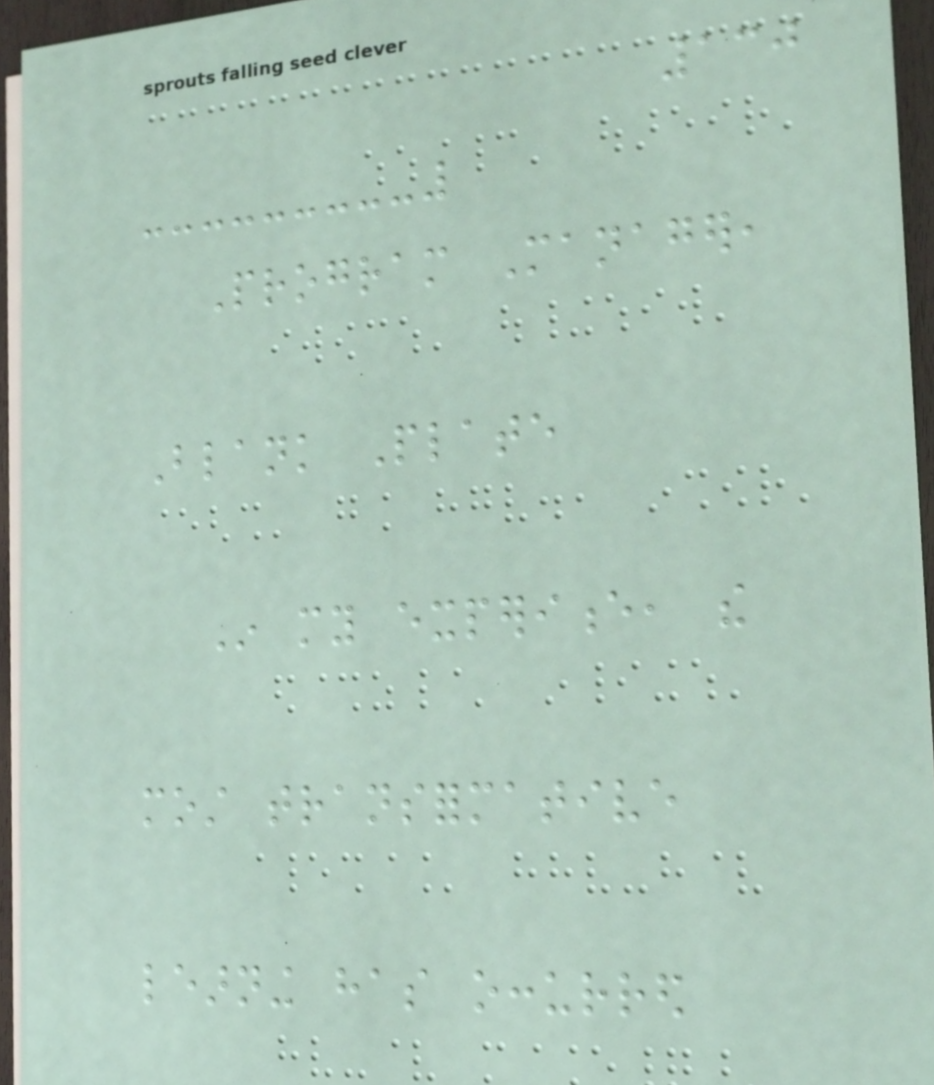130
Program Manager,
Blank Plate
In my experience, the
most transformative
learning has occurred
